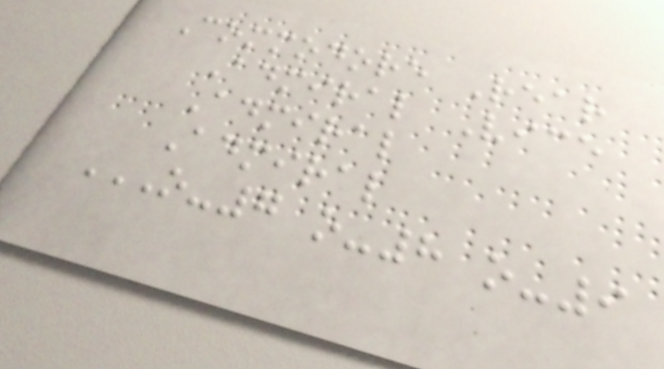Commodore Rear
Admiral Vice
Admiral
Admiral
O-7 O-8 O-9
